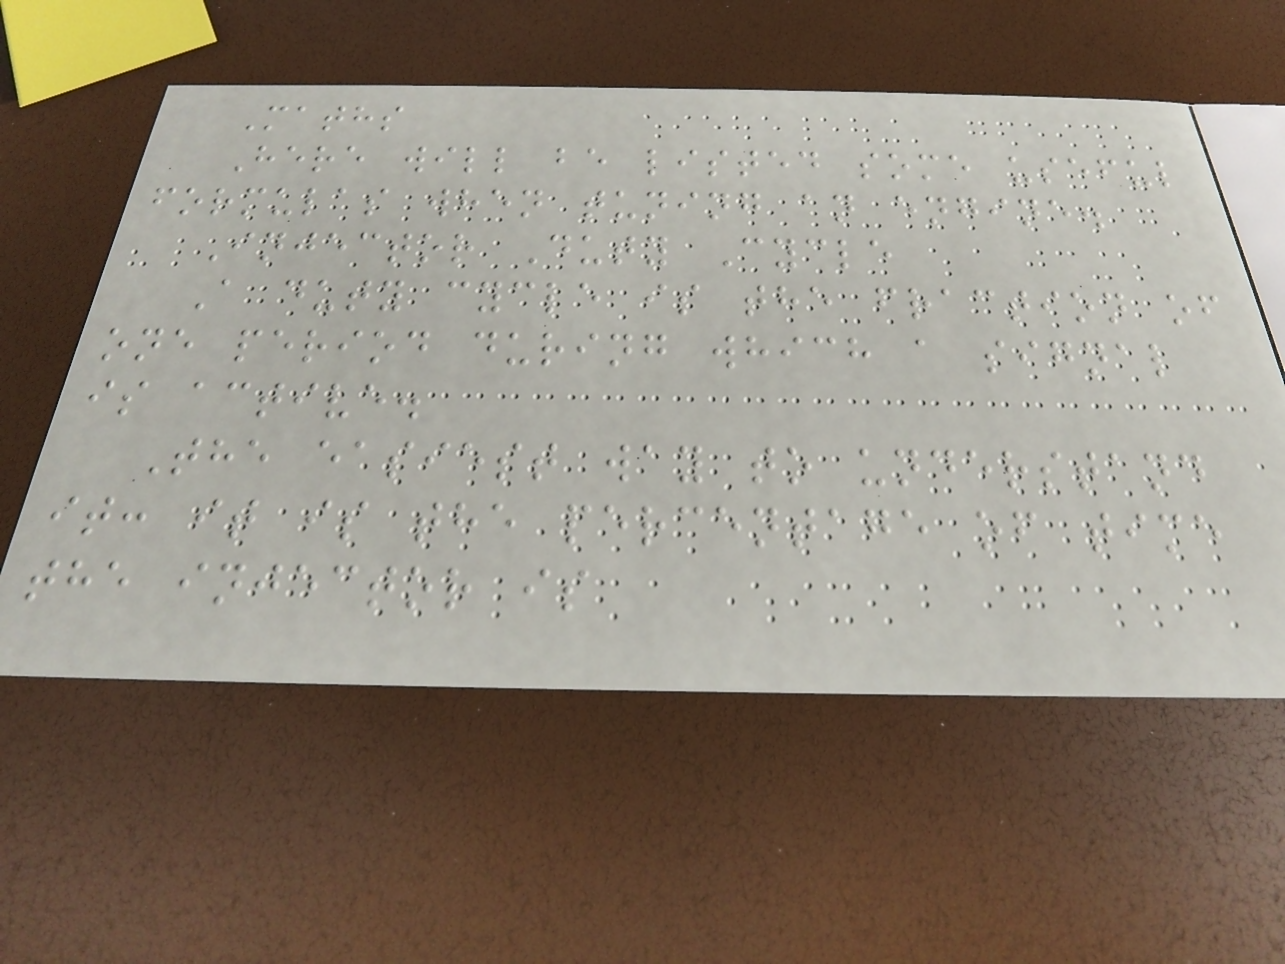Maths
Here will be listed some useful
formulas when tuning an engine.
Injector Duty Cycle
A duty cycle is the fraction of
one period during which a signal
is active.
The easiest way to understand
it: it is the percentage of time
the injector is
